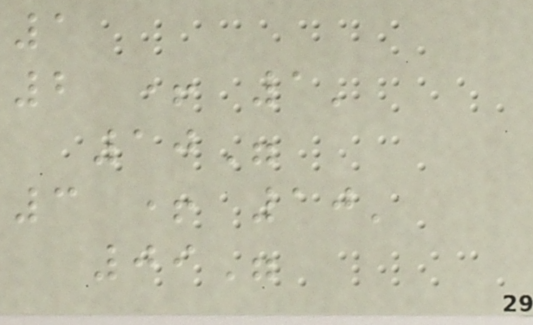1
2 + 1'
10"
3 + 10'
09"
